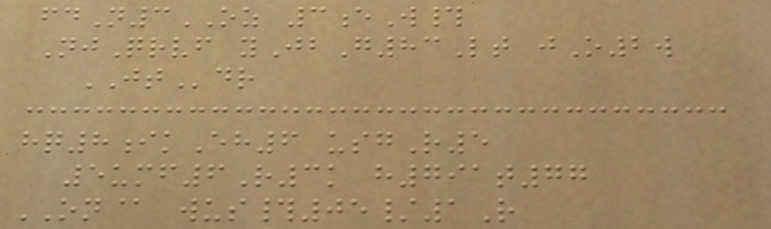fdN3OZ 3eW#
NjQrvf yJbG83Lt jO2w
JTdr
hq8ikEh6 usgR5
5umf6R3k h791t77
ON@ wus#05/1R
